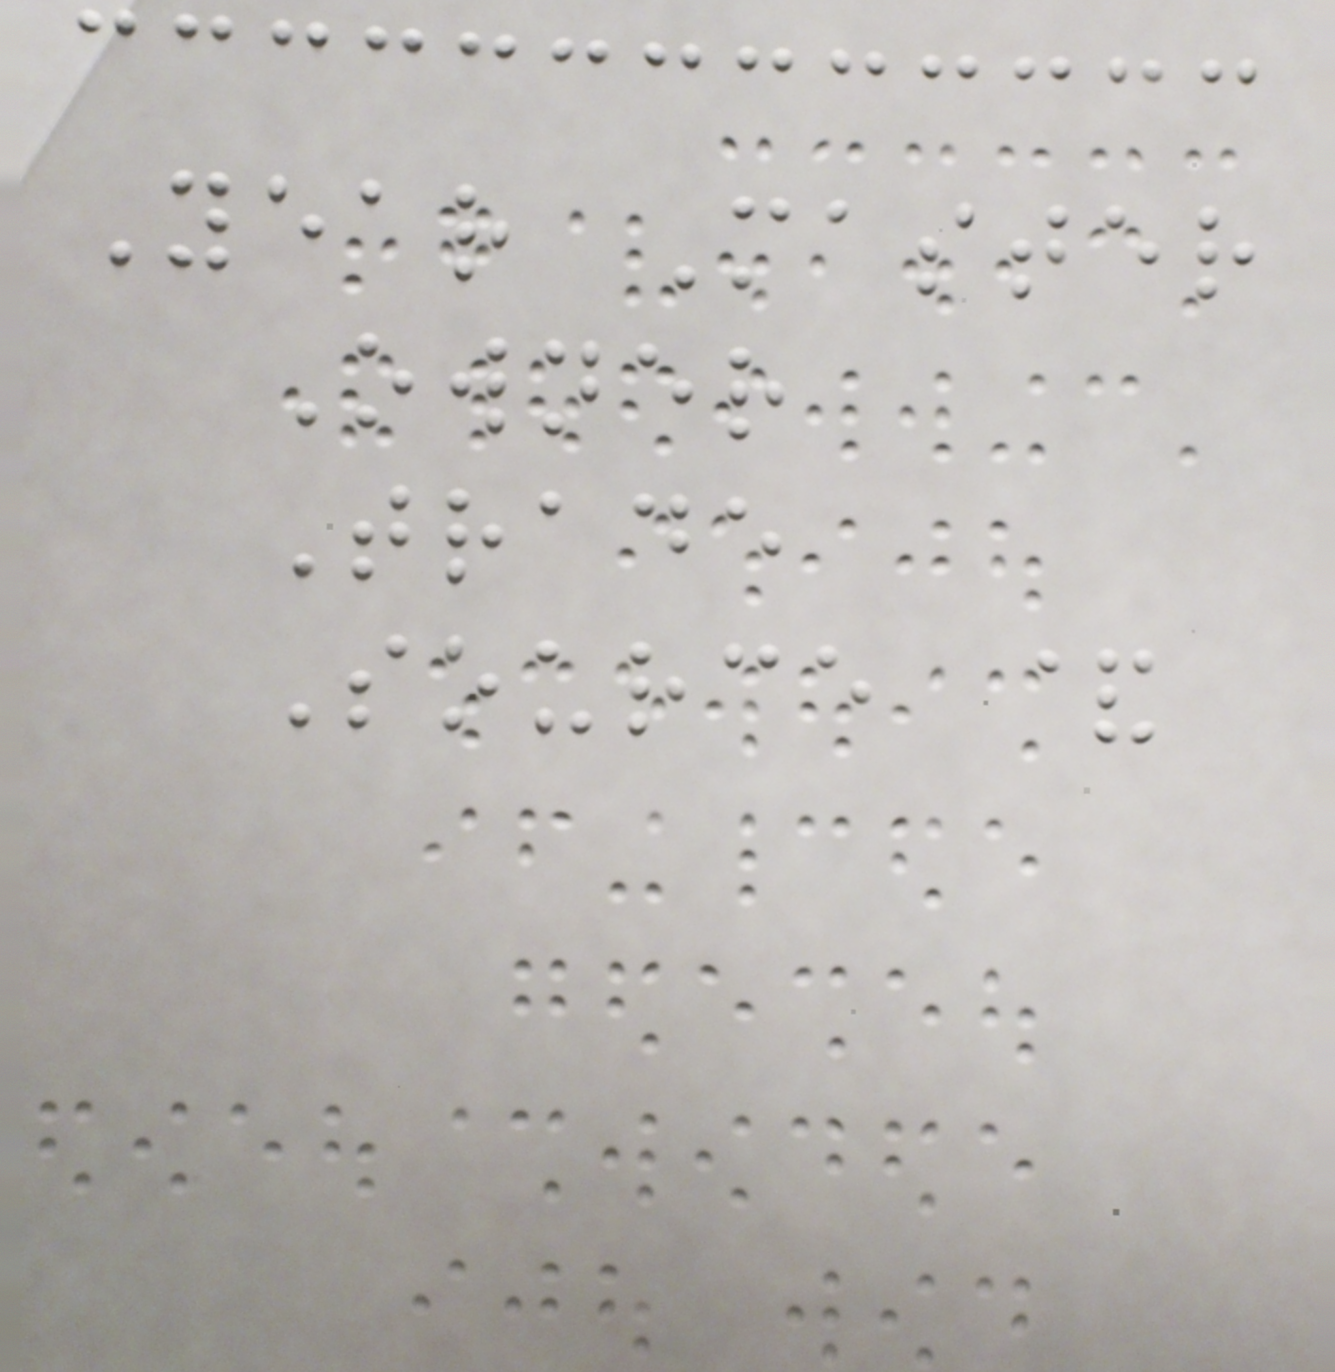Year Master
Owner
Trade
Source &
